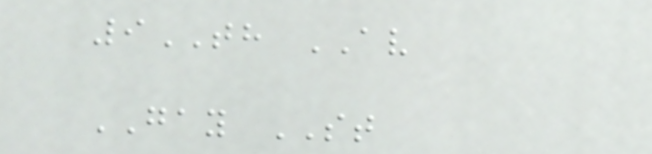9TH AV
GAY ST
